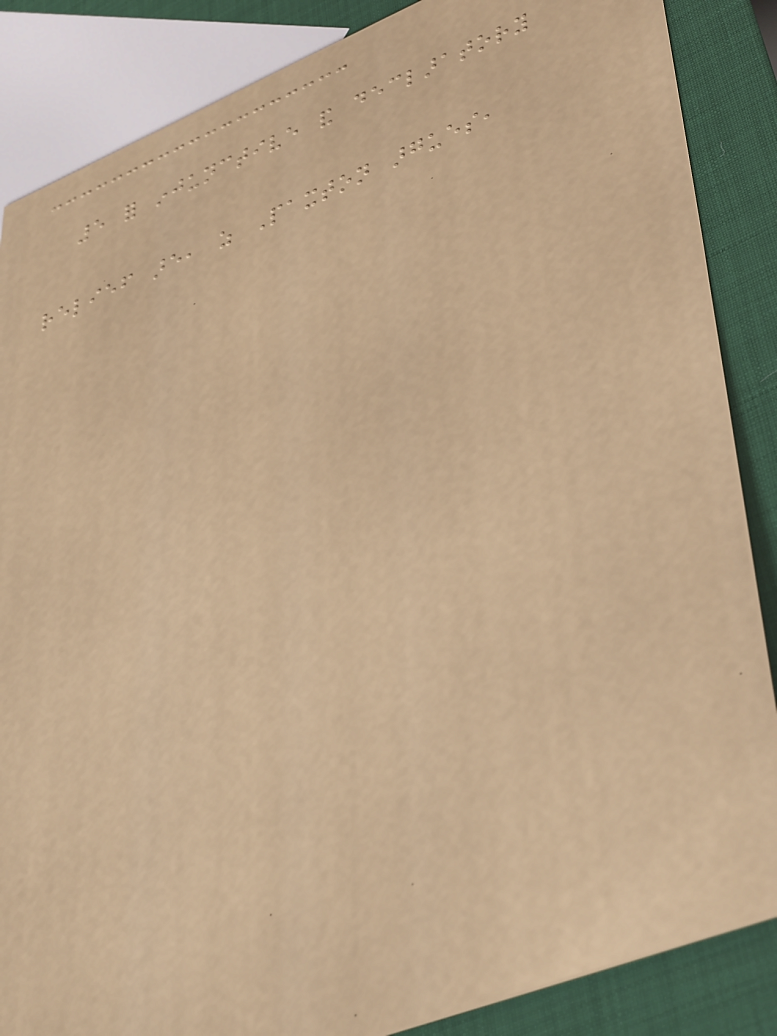5 for injunctive and declaratory
relief are, as Paxton argues,
